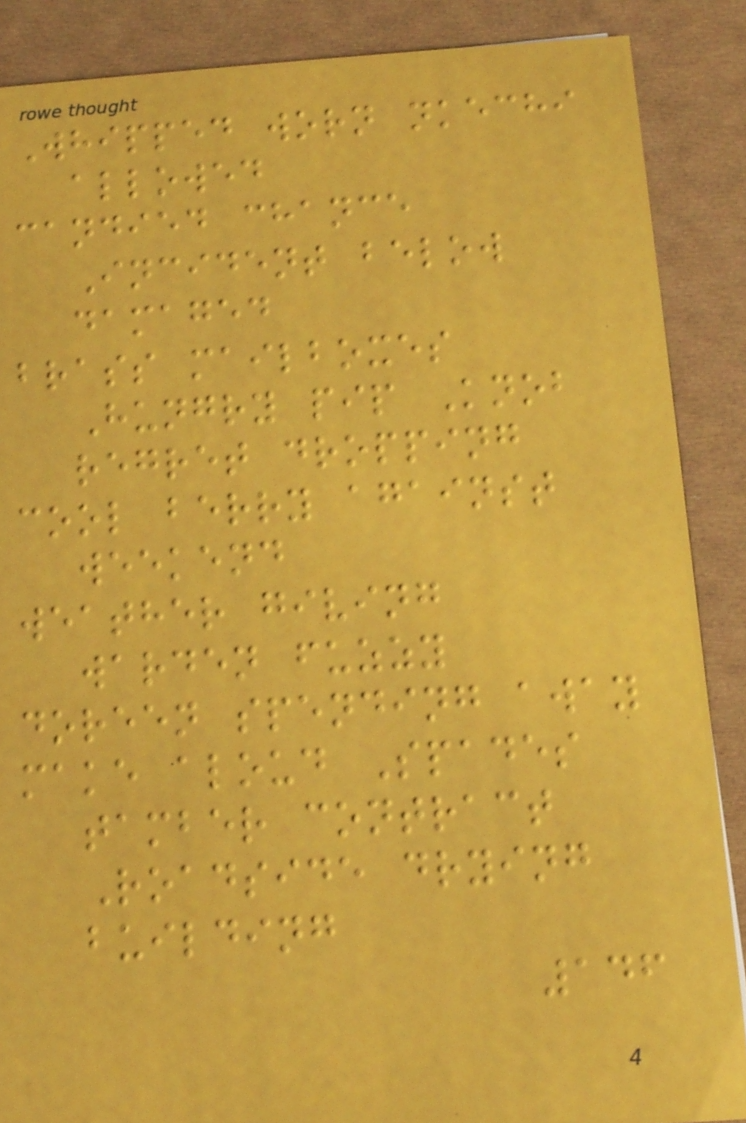Whipped worn nkechi
allowed
candied chance
Incident below
damaged
brass mailboxes
Hungry pip Knob
regret dropping
cool berry against
weekend
weather giving
warden fuzzy
doreen spending away
make aloud Spades
tamber contract
Roadside drying
building
146
